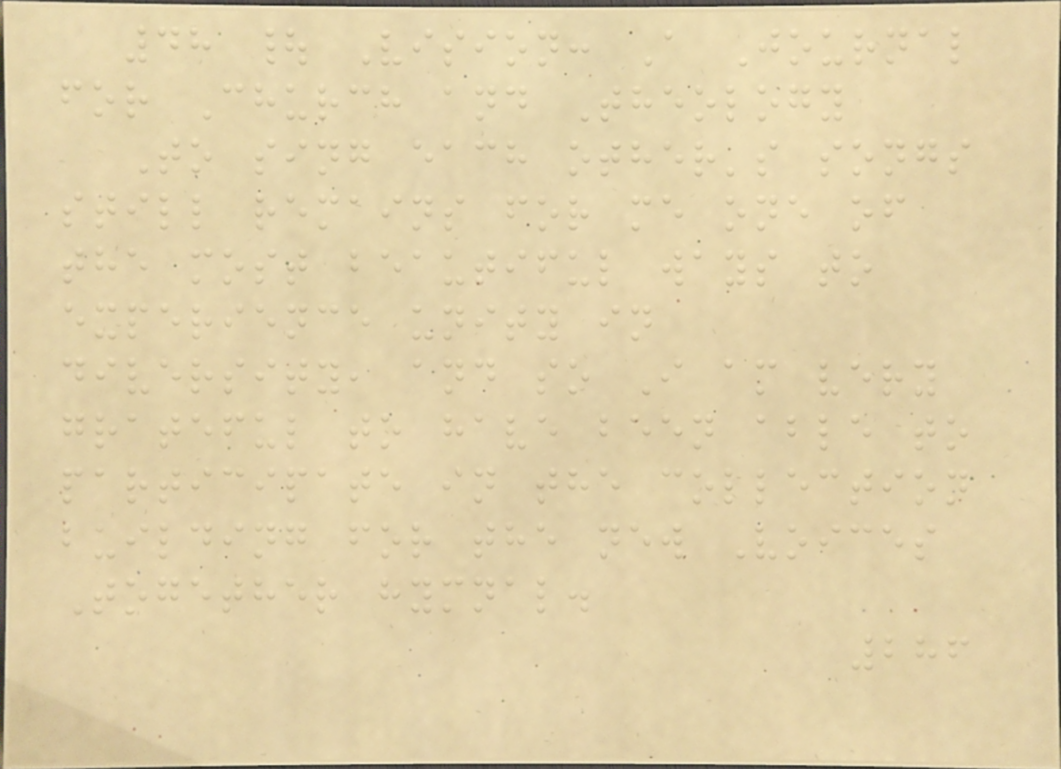48 | Vision: A Journal
for Church and Theology
To sing each other's songs
still remains for me one of
the most beautiful ways to
experience unity in
diversity, and so I am very
grateful to have been able to
participate in the collection
building for the new Voices
Together hymnal.
286
